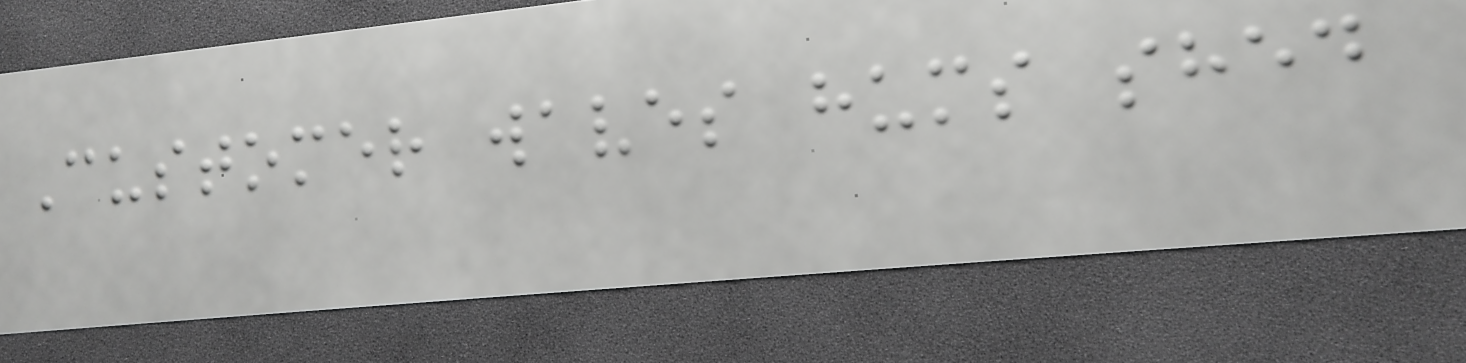Customer waves hums shed
